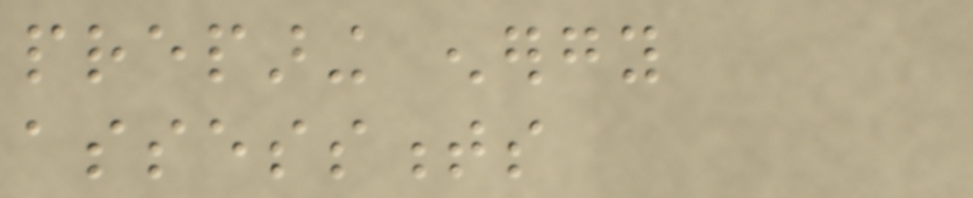preparing energy
assessments
